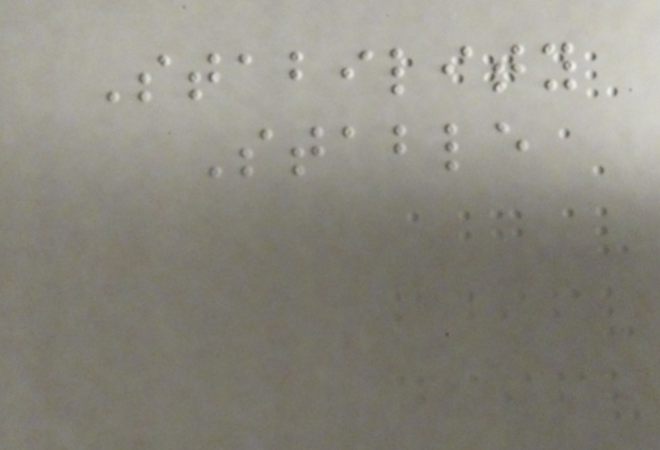Stability
Stable
